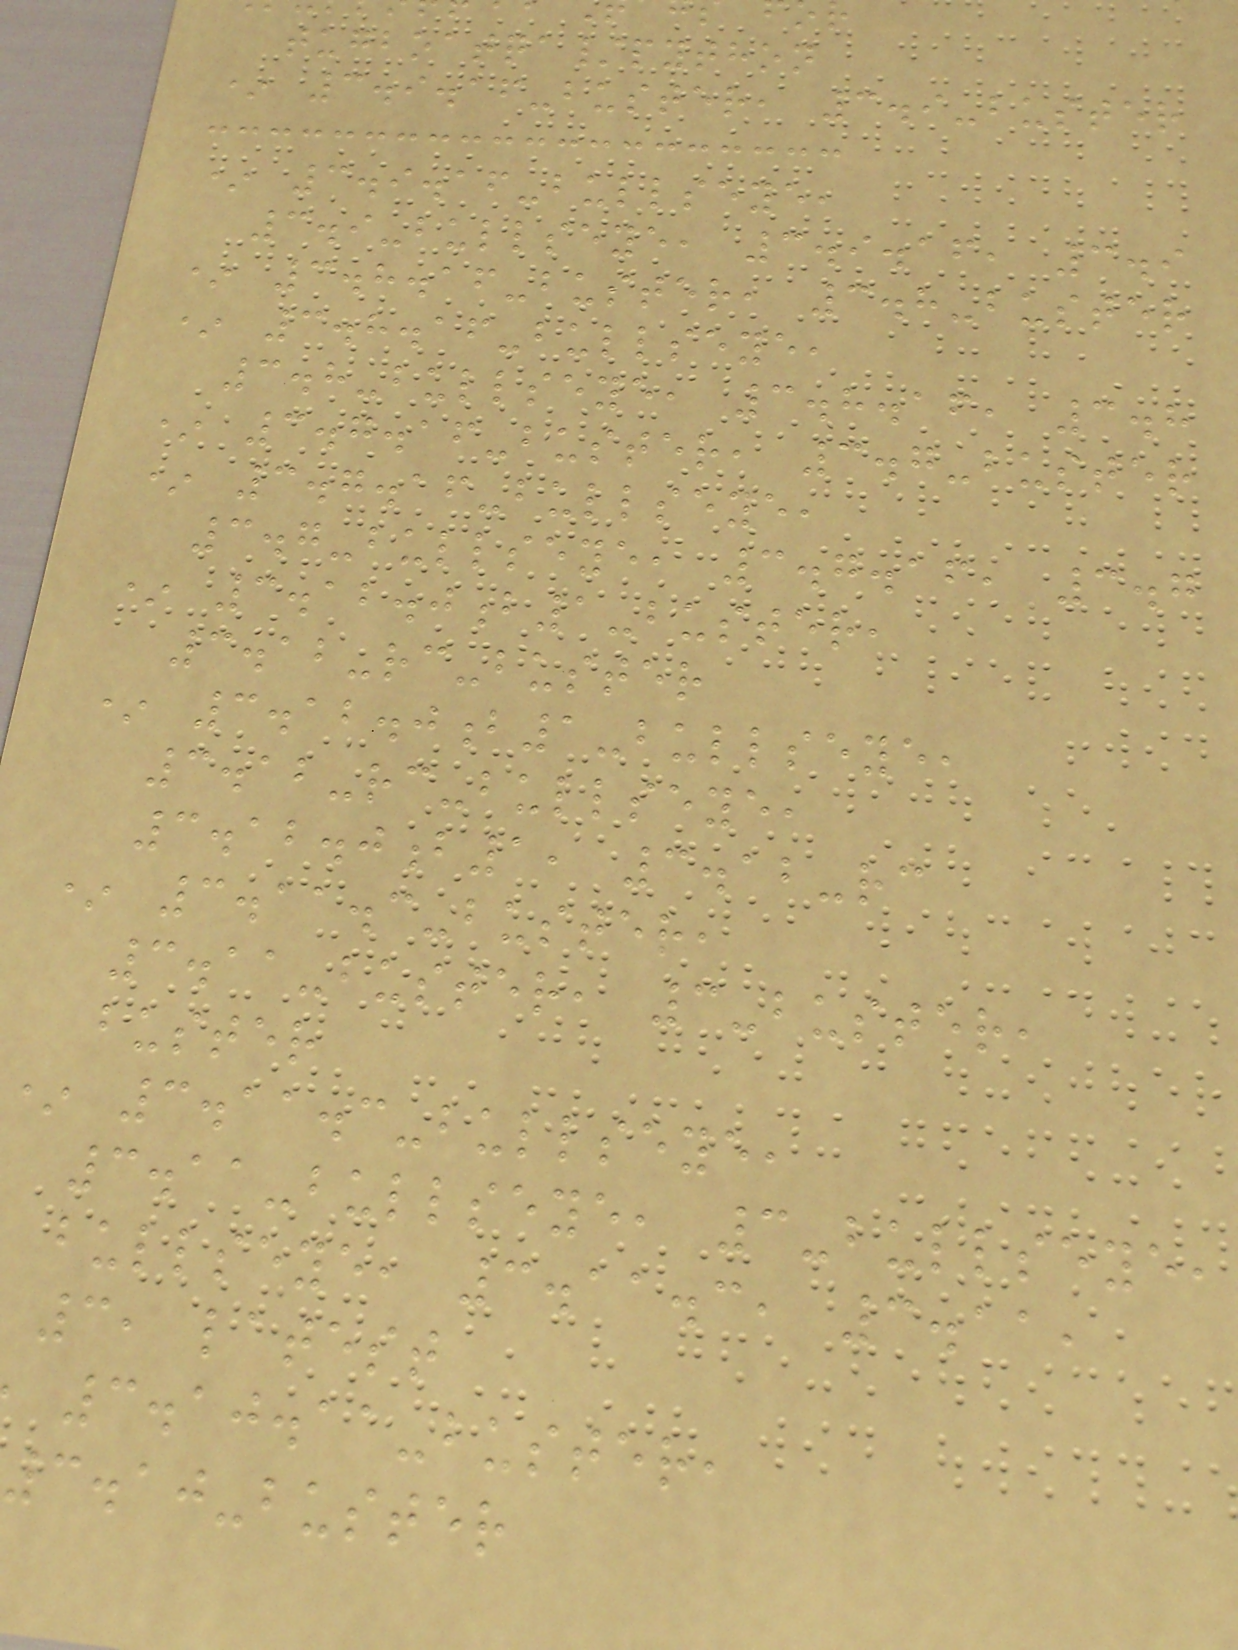tugboatqa/python
* 3.9.16-buster, 3.9-buster
* 3.9.16-bullseye,
3.9-bullseye, 3.9.16, 3.9
* 3.8.16-buster, 3.8-buster
* 3.8.16-bullseye,
3.8-bullseye, 3.8.16, 3.8
* 3.7.16-buster, 3.7-buster
* 3.7.16-bullseye,
3.7-bullseye, 3.7.16, 3.7
* 3.12.0b1-buster,
3.12-rc-buster
* 3.12.0b1-bullseye,
3.12-rc-bullseye,
3.12.0b1, 3.12-rc
* 3.11.3-buster,
3.11-buster, 3-buster,
buster
* 3.11.3-bullseye,
3.11-bullseye, 3-bullseye,
bullseye, 3.11.3, 3.11,
3, latest
3.10.11-buster,
3.10-buster
